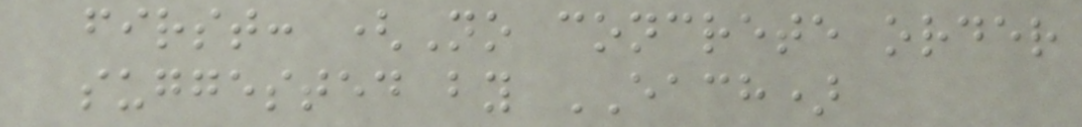first: (No concrete order
suggested by EACH)
